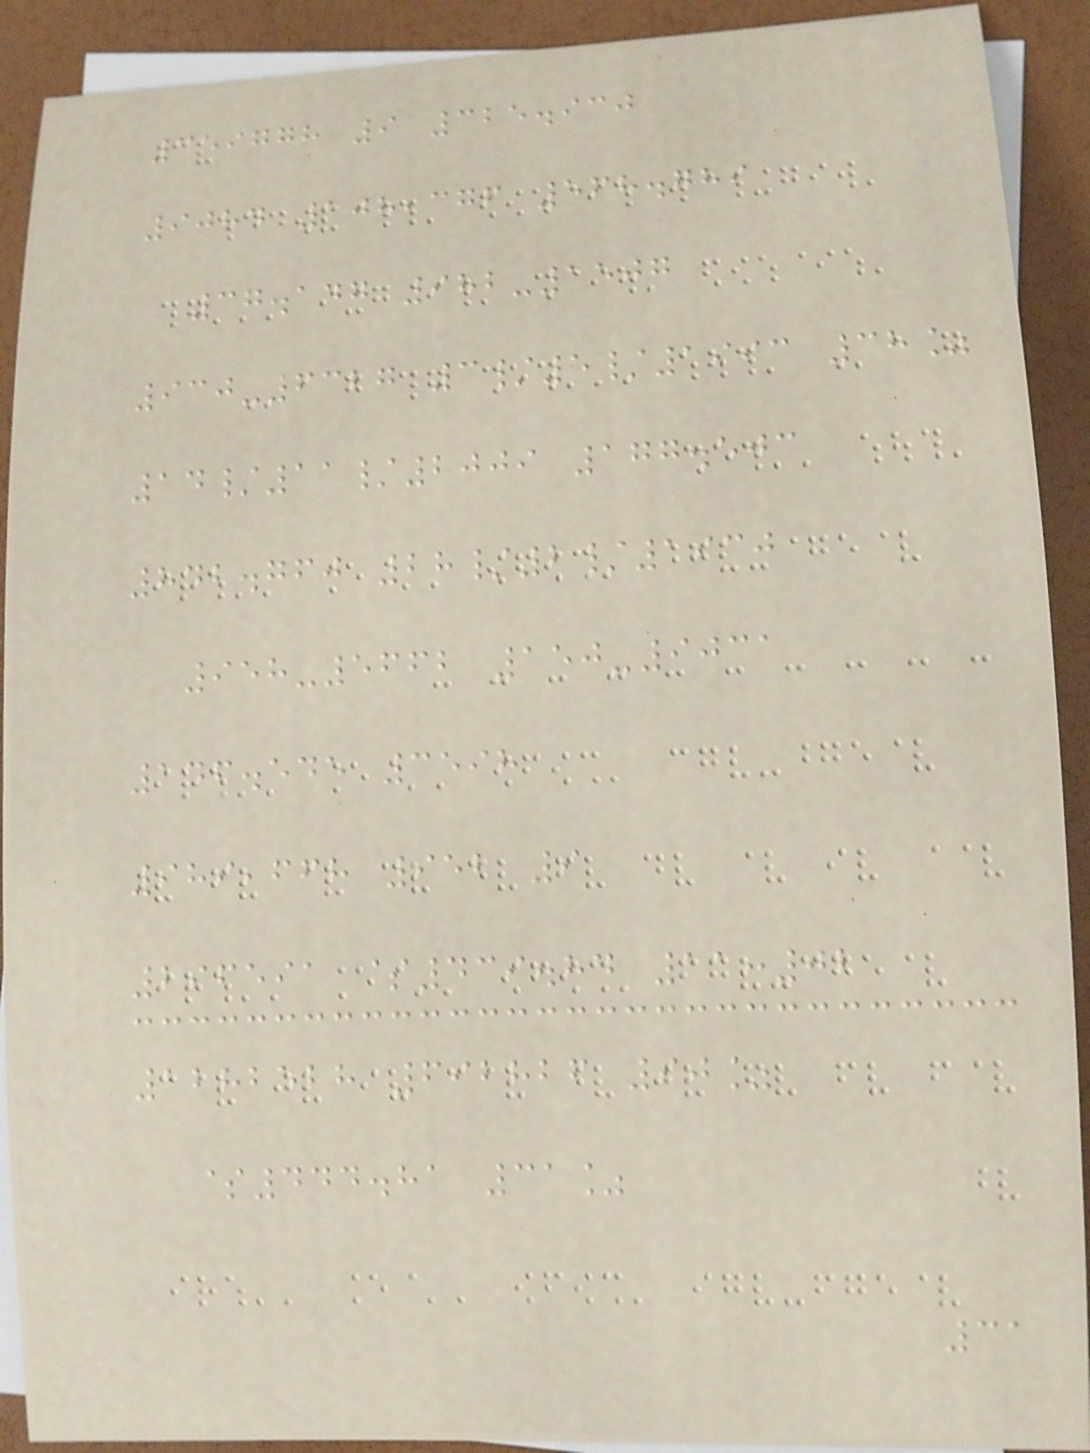359778 9 325.930
9084 108,376 568.789
37.147 982-1507
930-6327 3/5/1993 38%
14/11/2009 177.503
842.760 28/2/1930
958-5662 150-9031
146.545 3598
989,668 952 9
296591 $439.84 11:02
1282528 692826 90%
$444.81 31%
31
